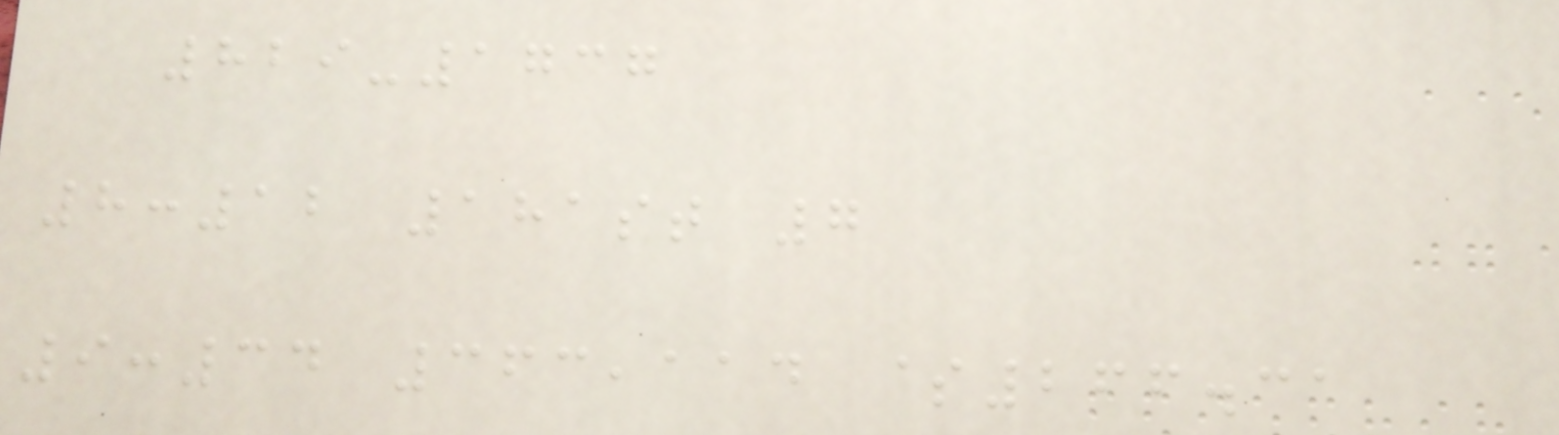829-1737
8:12 181st 7
9:34 363,114 $266.31
